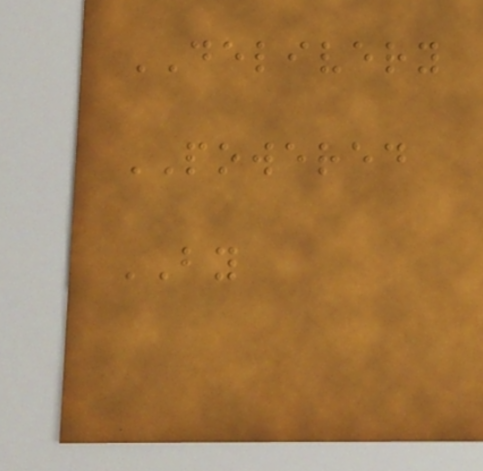DELIVERY
POWERED
BY
